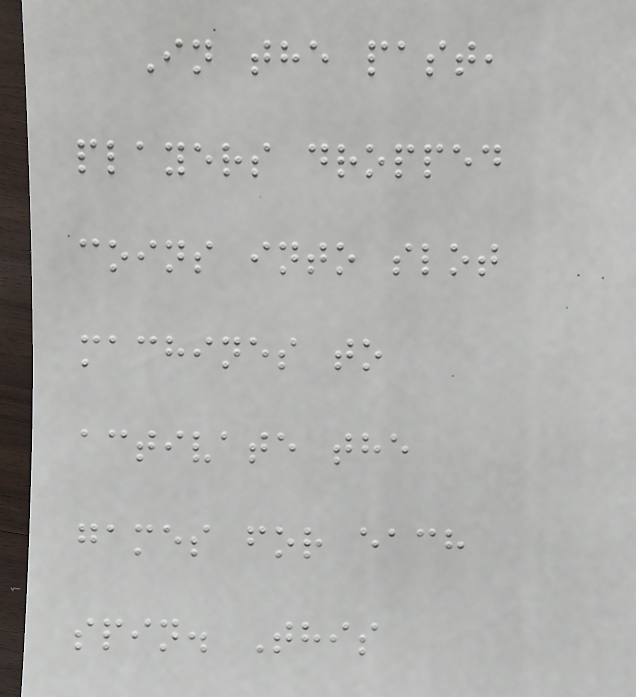In the past,
players dropped
coins into slot
machines to
activate the
games for each
spin. This
